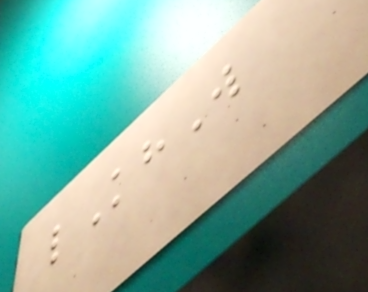lKhW
